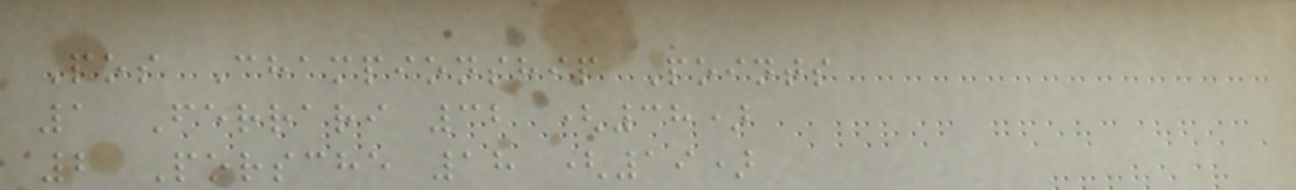Pos Championship Points
1 Ferrari 32 (38)
2 Porsche 18 (19)
